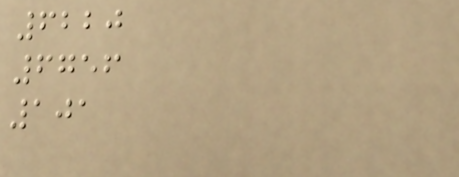6220
6756
101
